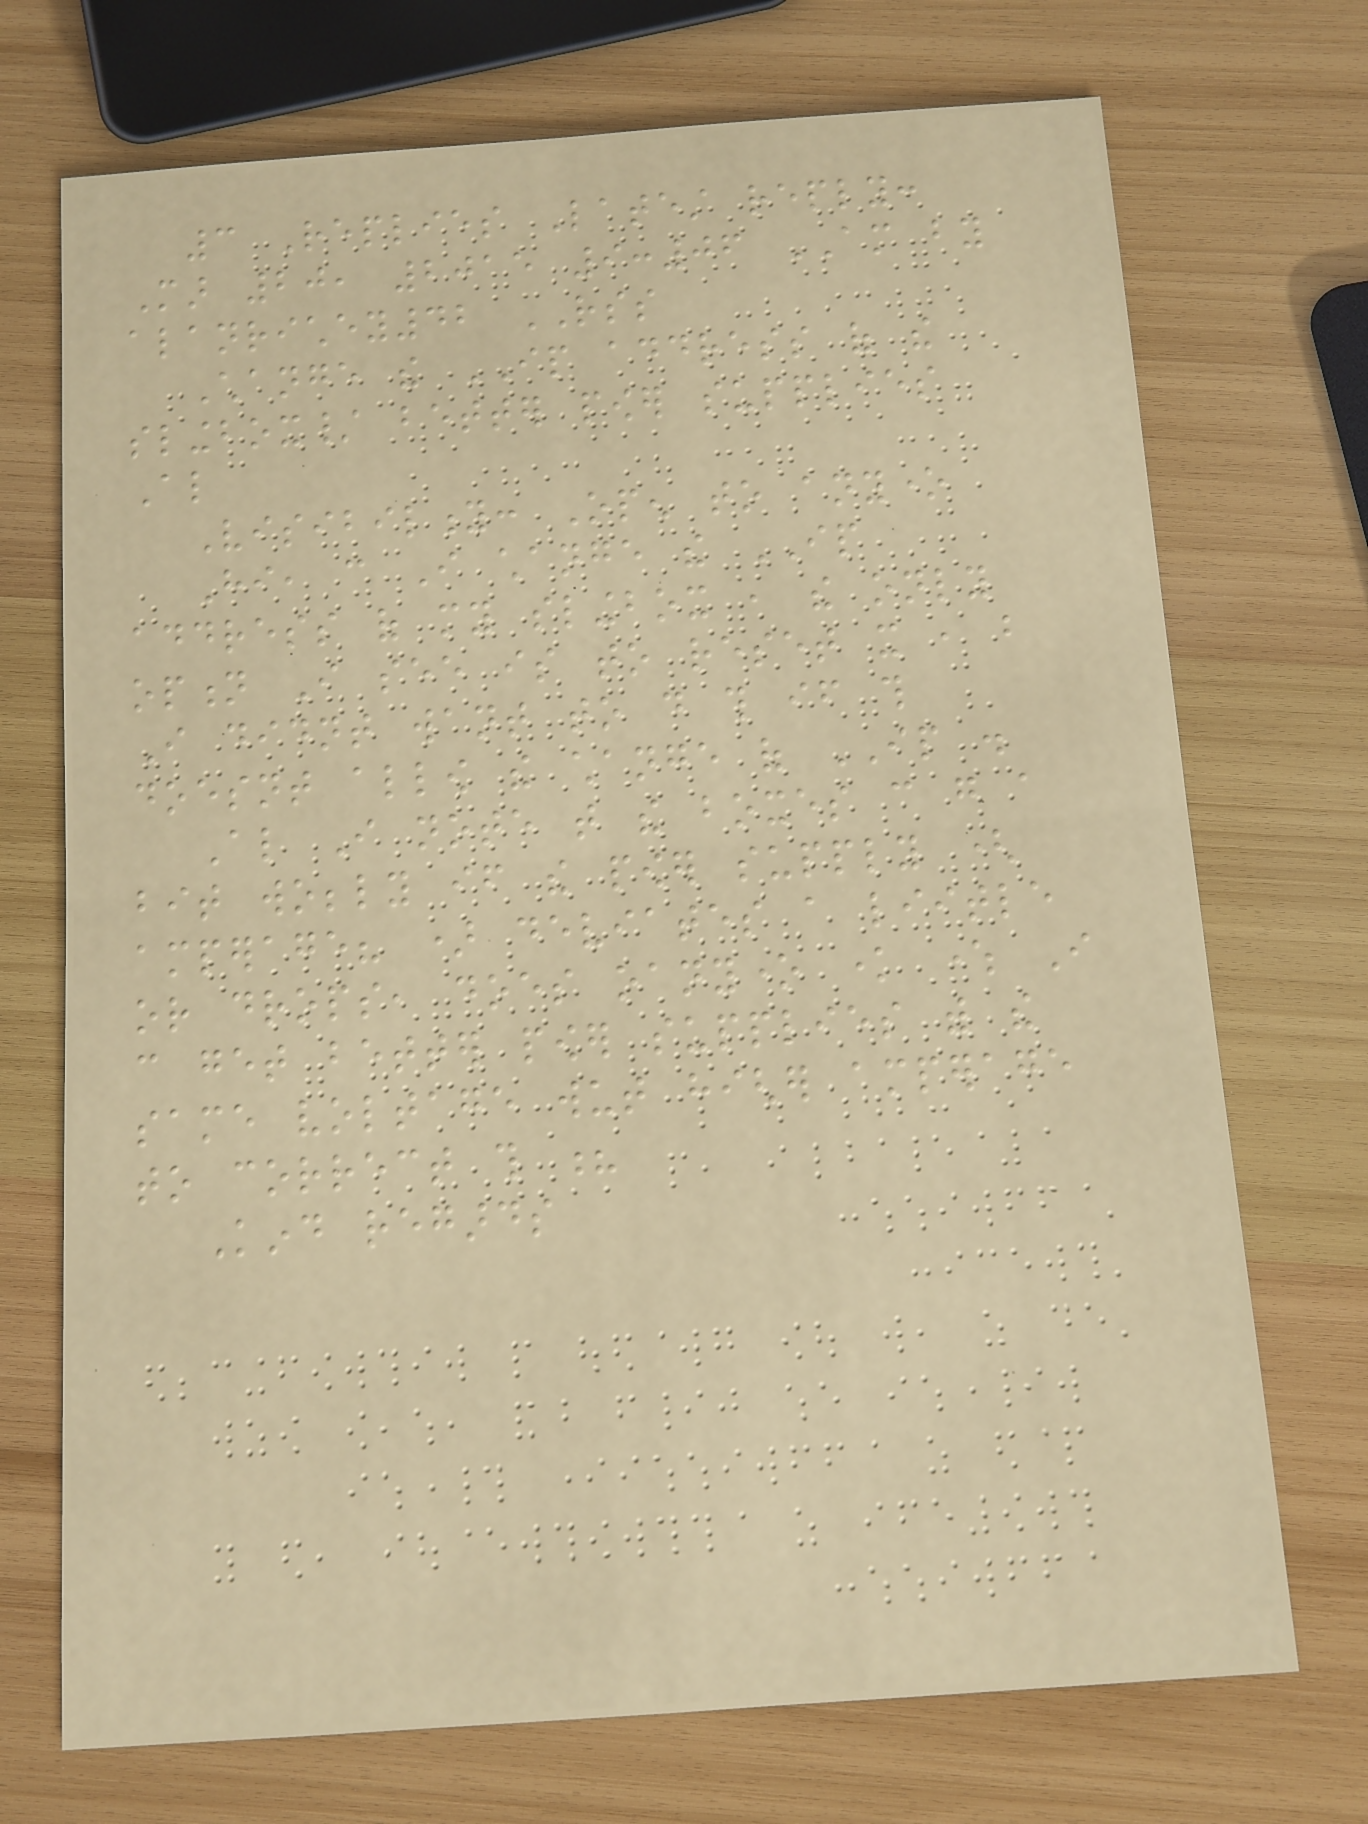3 Replies Latest reply:
Mar 20, 2015 9:06 AM by
alanrichey42 RSS
Change the IP address of the
slingbox/ better power supplies
Also
Visibility: Open to anyone
Hi, can I change the IP
address of my slingbox , the only
option I see is to reset it , but
I didnt want to do this if this
doesnt allow the change of IP .
Also I note that the boxes can go a
bit wobbly if the power supply (
amperage? ) deviates a liitle
or drops, does oanyone know where I
can get better power supplies with the
same voltage wut higher amperage
to correct this ?
Kind regards
